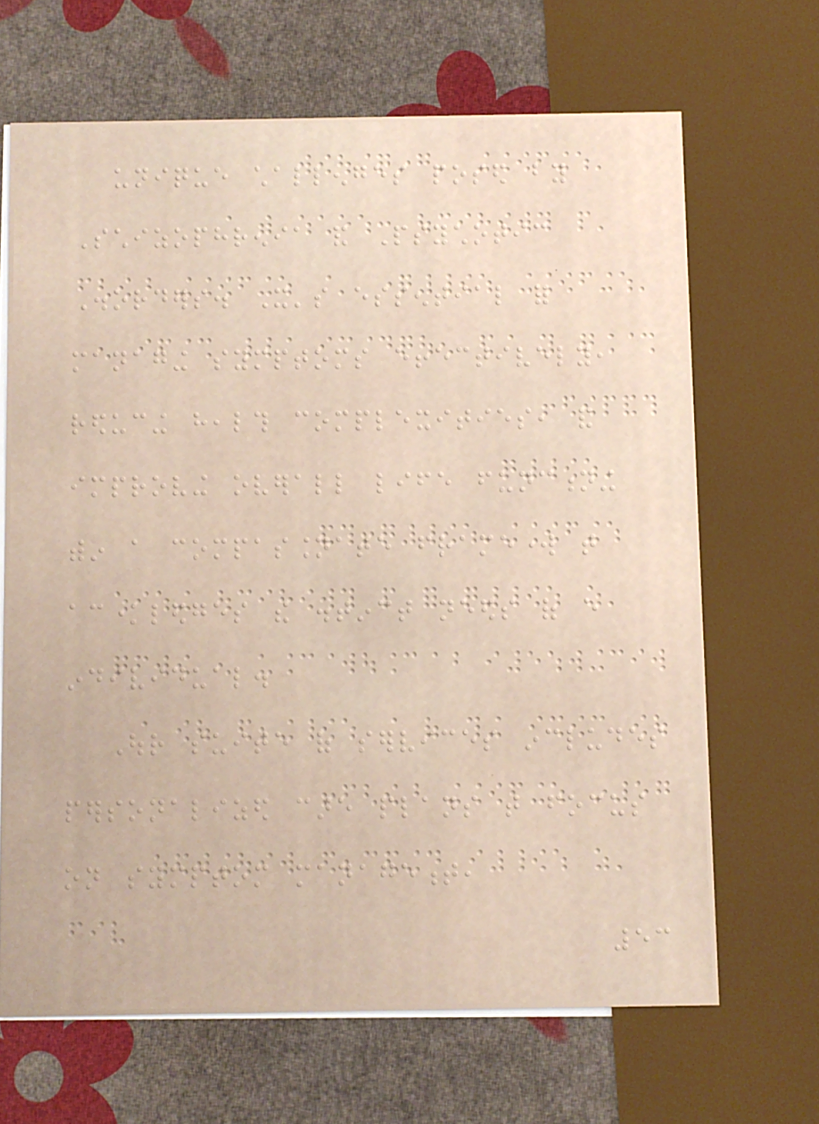unique challenges posed by
Schizophrenia and Psychotic
Disorders. It's essential for
managing symptoms effectively,
reducing health complexities, and
improving overall life functioning
within a compassionate framework that
acknowledges the distinct needs of every
individual.
Our suite of services includes
personalized care plans that focus
on symptom management,
53
